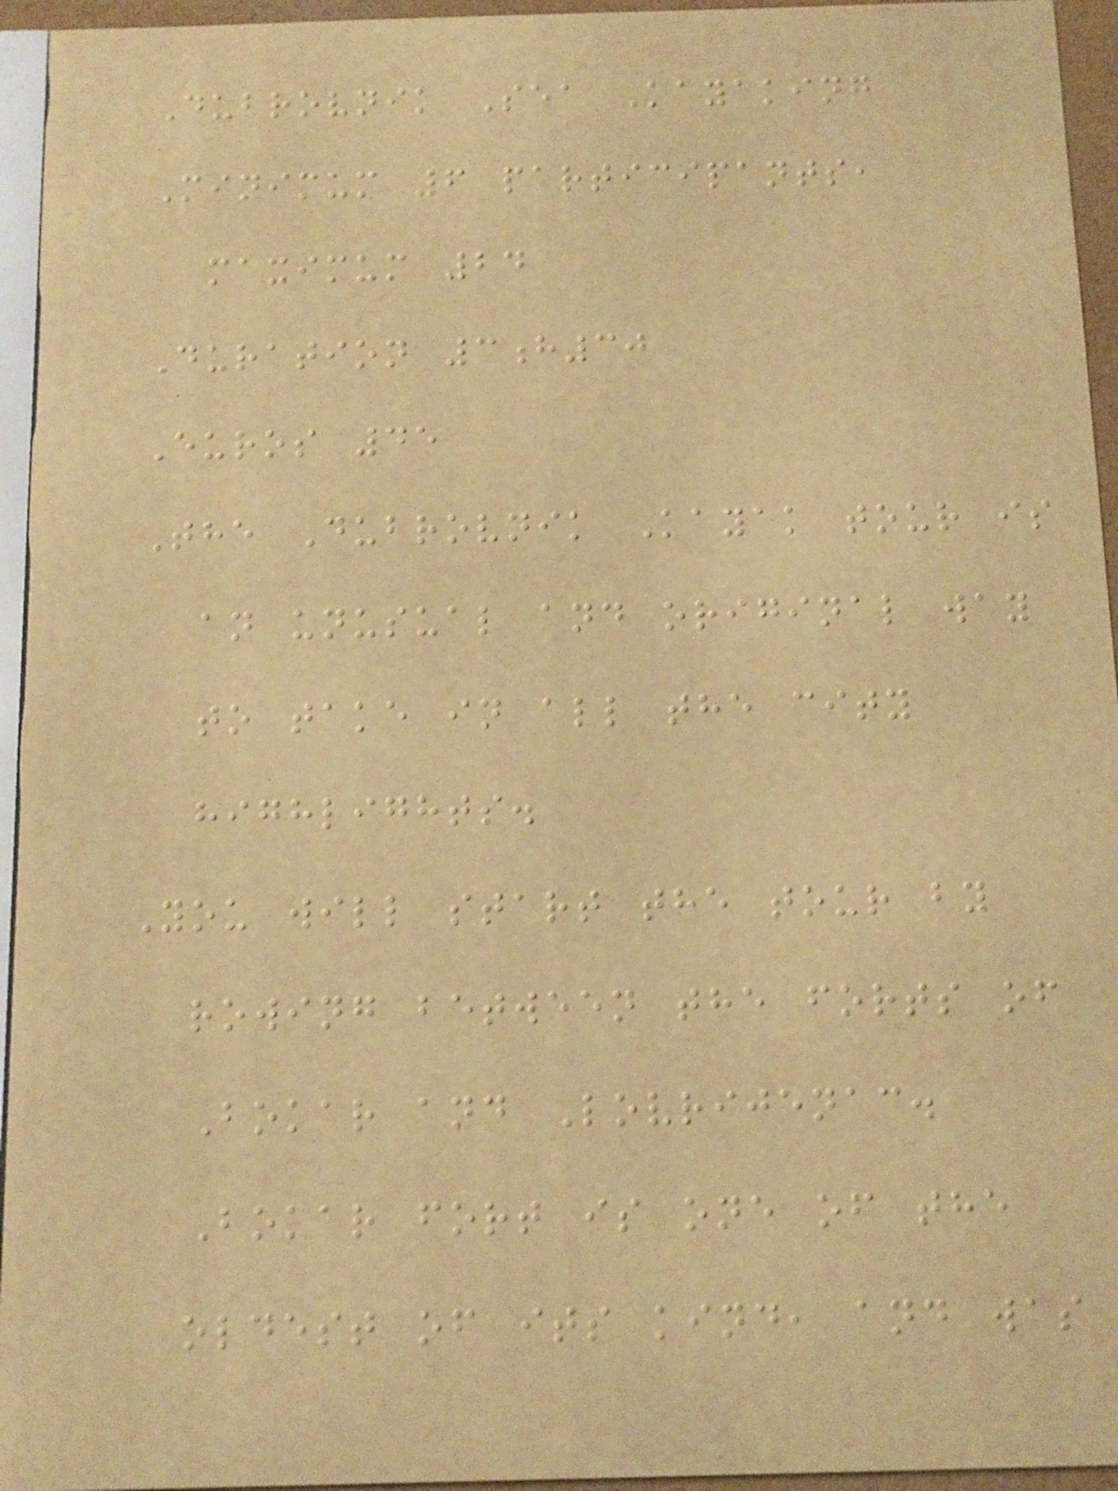Dubrovnik Sea Kayaking
Minimum 6 participants,
maximum 24
Duration 3h30
Euros 45
The Dubrovnik Kayak tour is
an unusual and original way
to take in all the city
highlights.
You will start the tour by
rowing between the forts of
Bokar and Lovrijenac.
Bokar fort is one of the
oldest of its kind, and was
